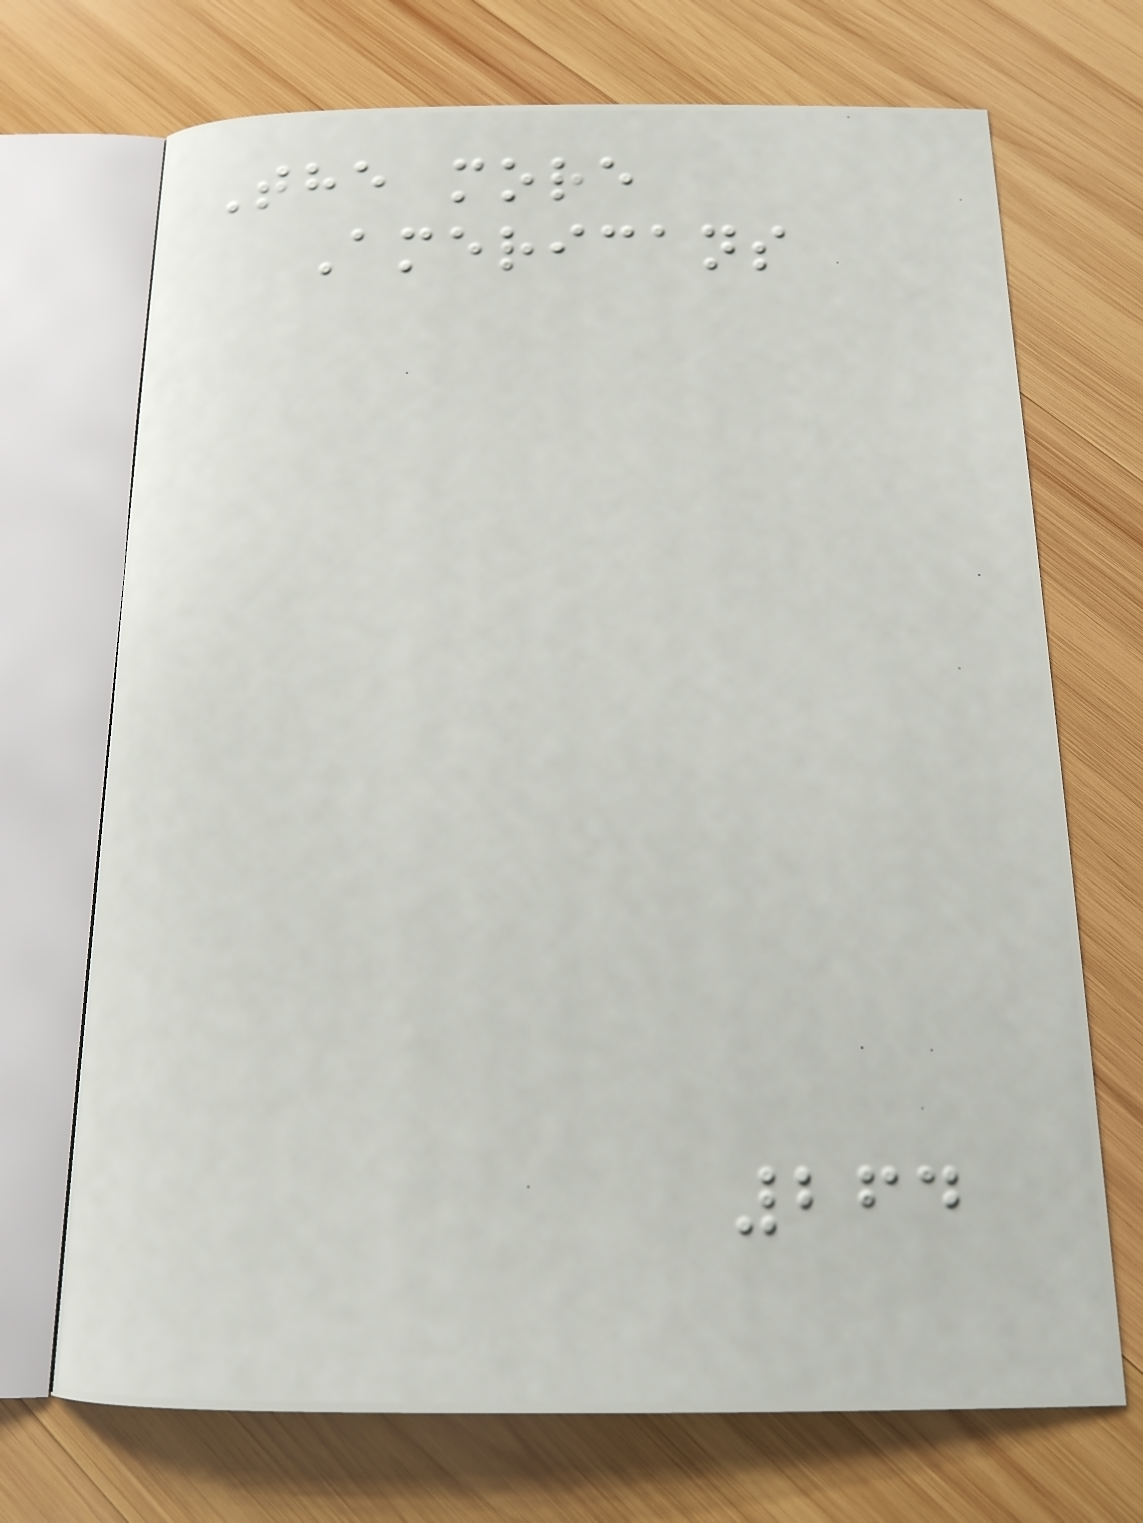The more
Americans
264
